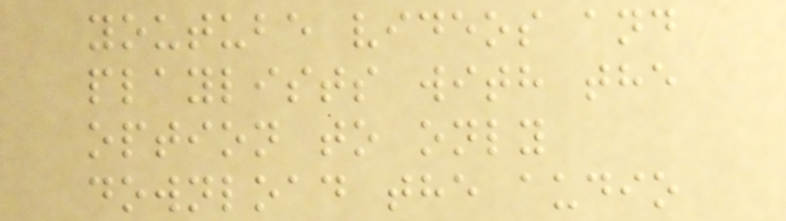youtube videos and
playlists with the
option to only
download the audio
